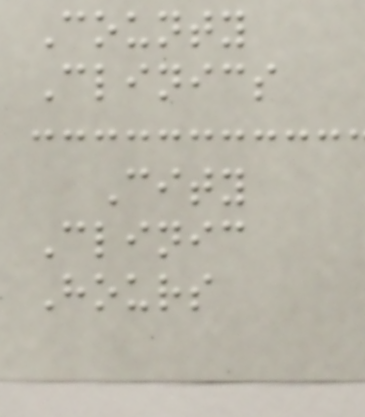County
Clinics
City
Clinic
Hours
